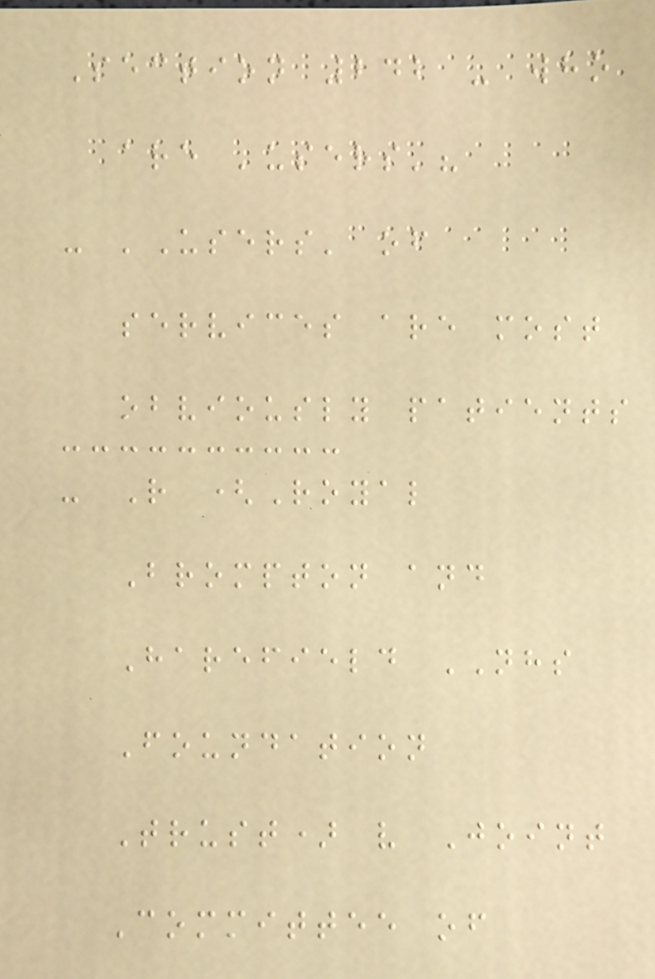Section 242 - who
are 'users'?
- 'Users' of
services are most
obviously patients
- R (Royal
Brompton and
Harefield NHS
Foundation
Trust) v Joint
Committee of
